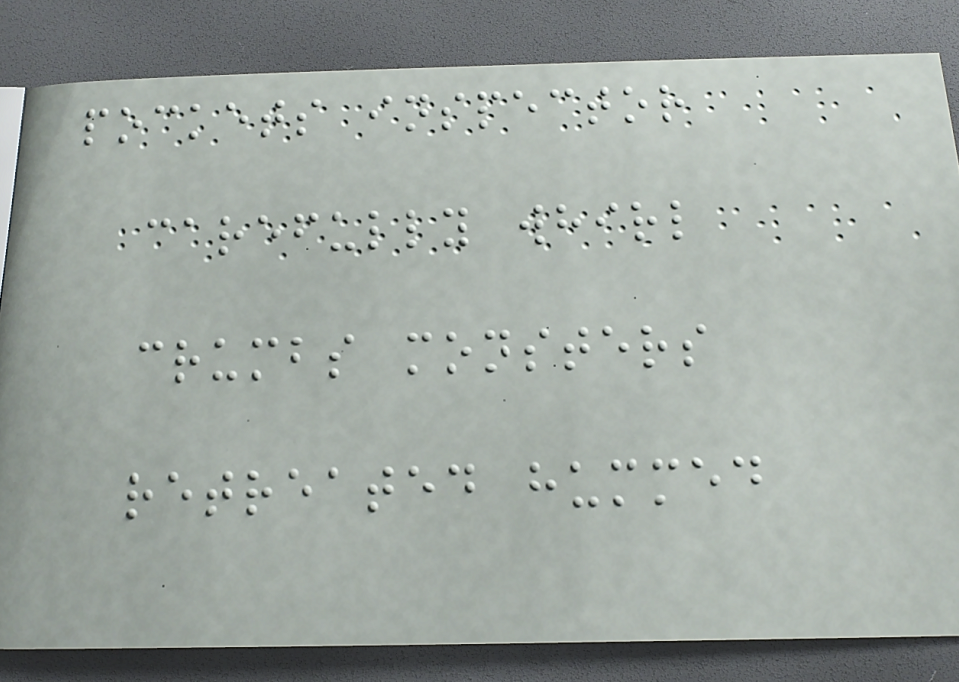pockets inspector
carefully whirl
crumbs monsters
retreated hummed
